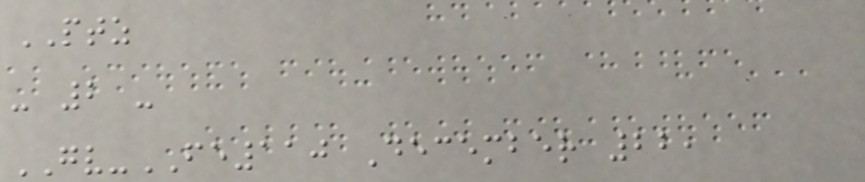PTZ
- 2 -
GV-FE110 December 22,
